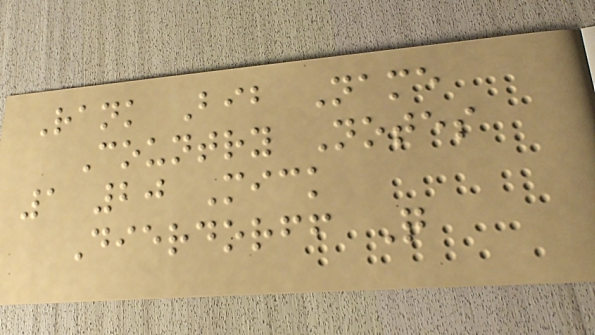Rank Bib Name
Country Notes
1 20 Mick
Dierdorff Q
